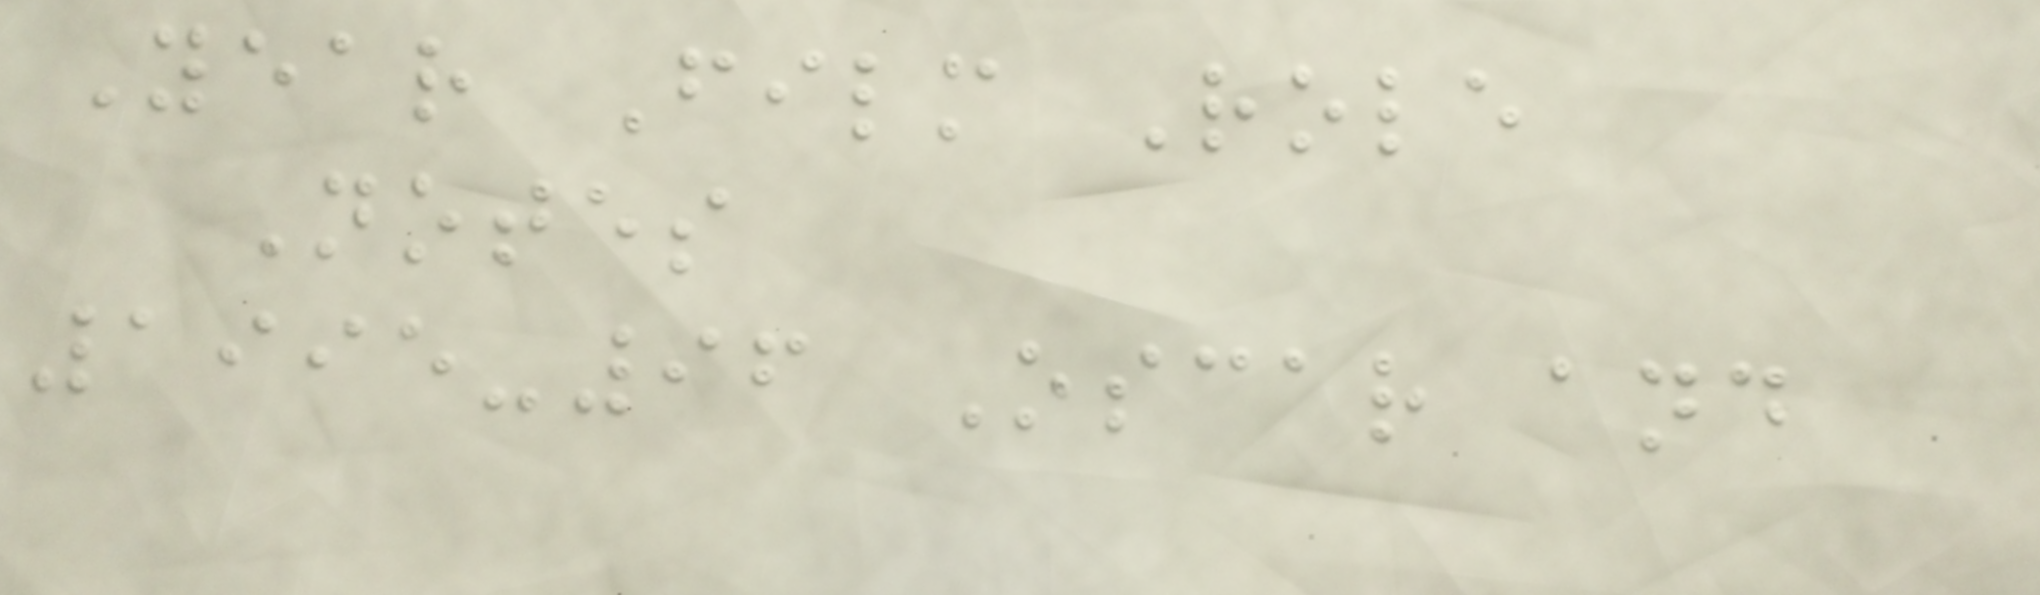Year Film Role
Notes
1995-96 Oscar and
